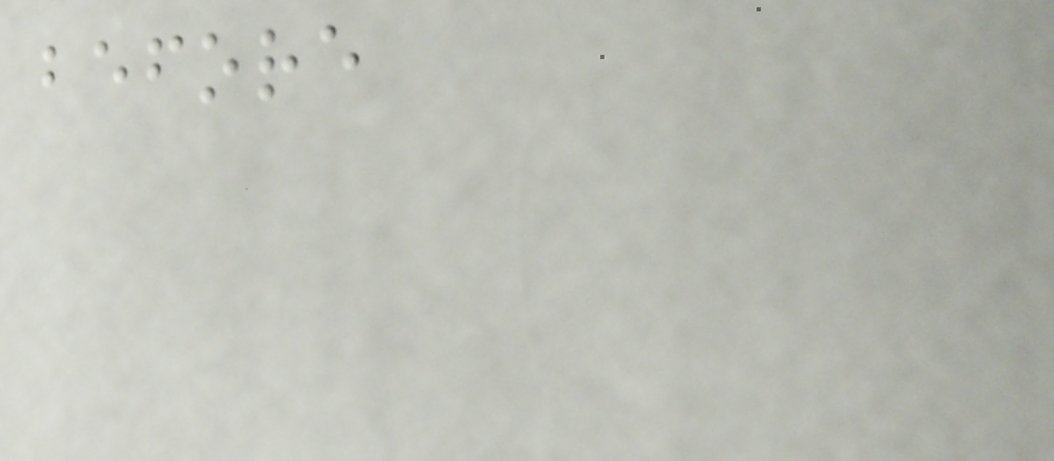before
